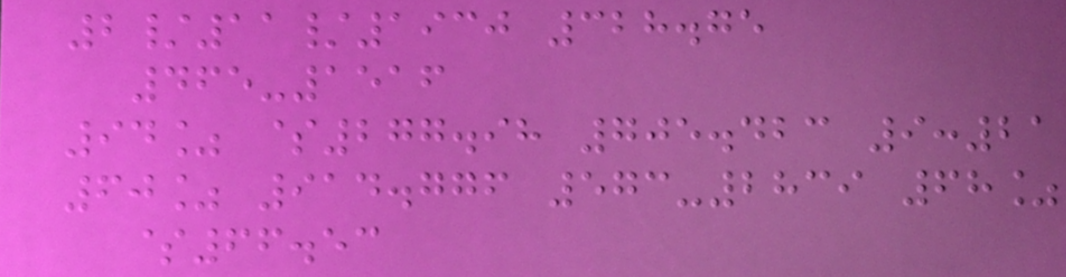2/11/1930 328.75
465-1516
94% $277.98 705.423 9:21
60% 914.776 573-2839 68%
$66.53
